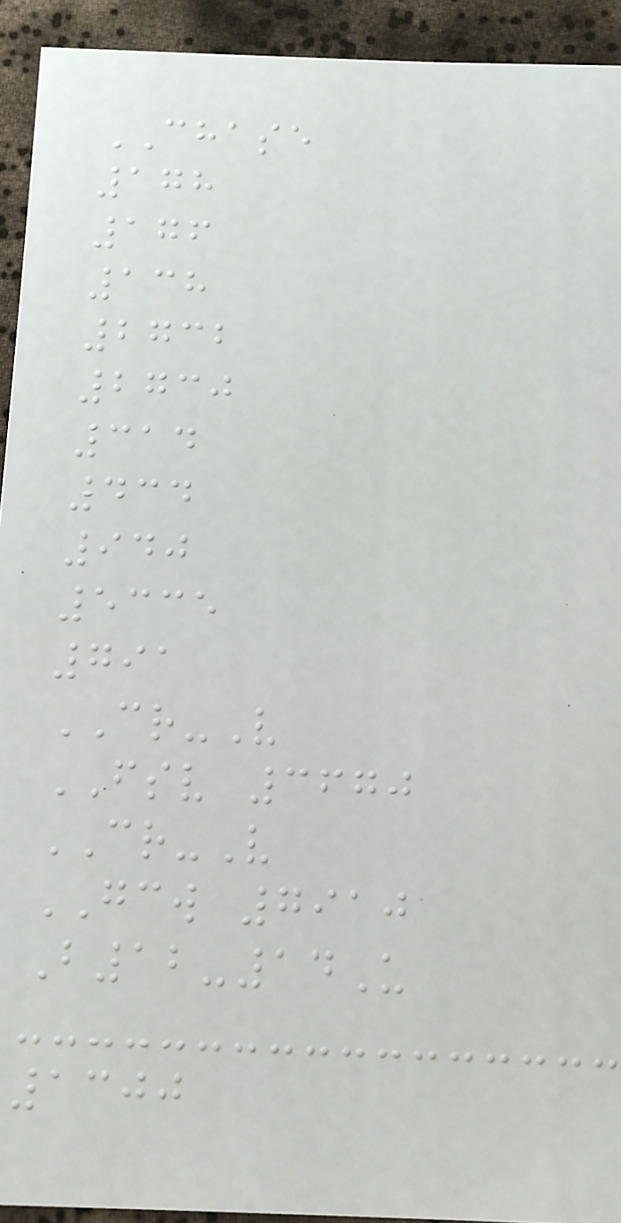CHASE
178
176
138
2732
2730
314
434
940
5335
791
CR-V
FSV 3670
CR-V
GCW 7910
B12-14U
1300
